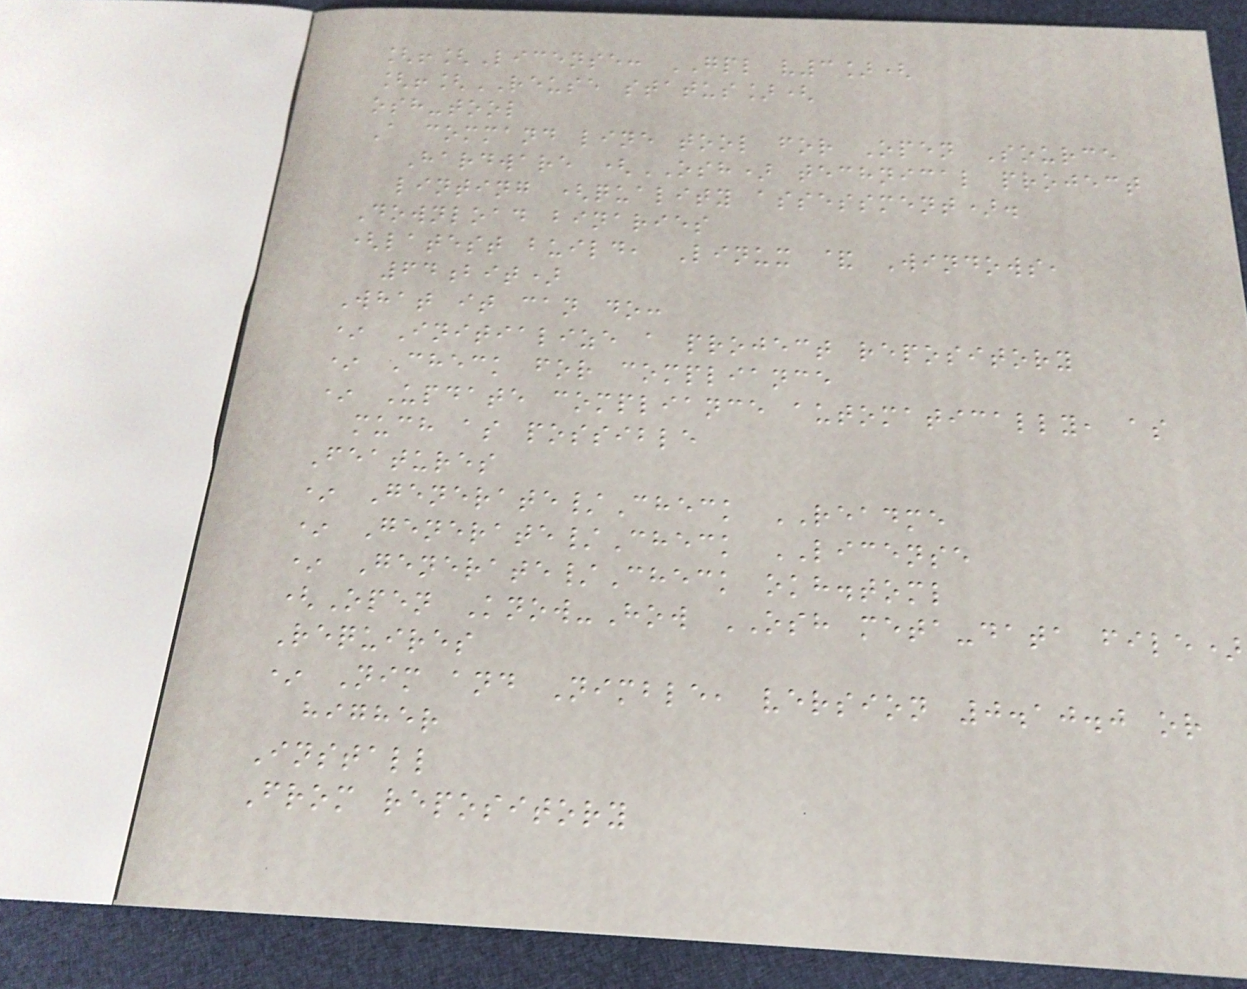[![License: GPL v3](
[![REUSE status](
osh-tool
A command line tool for Open Source
Hardware (OSH) technical project
linting (quality assessment).
Download binaries
(latest build, Linux & Windows,
64bit)
What it can do:
* Initialize a project repository
* Check for compliance
* Update compliance automatically, as
much as possible
Features
* Generate/Check README
* Generate/Check LICENSE
* Generate/Check okh.toml
(Open Know-How OSH meta-data file)
Requires
* Nim and Nimble, version 0.10.0 or
higher
Install
From repository
